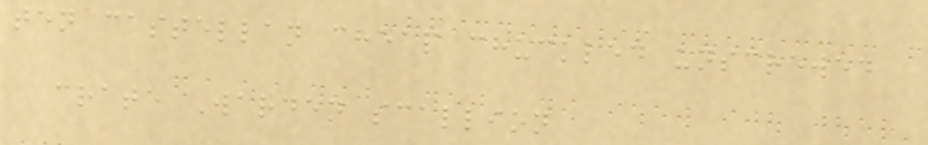ten castellan cheap chuckled unscrewed
crate Warden scallion
